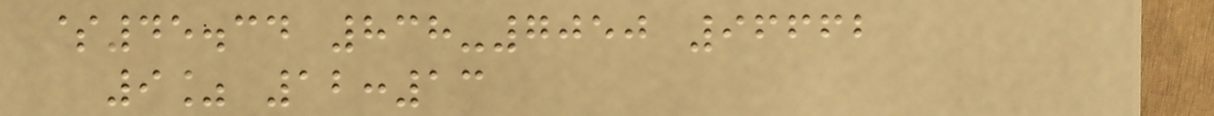$45.34 838-7050 96662
9% 12:13
